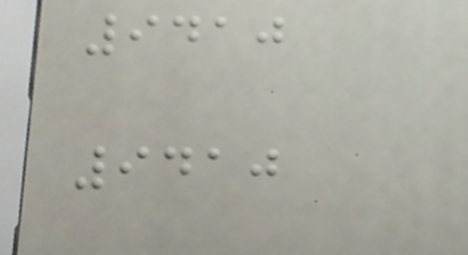9410
9410
